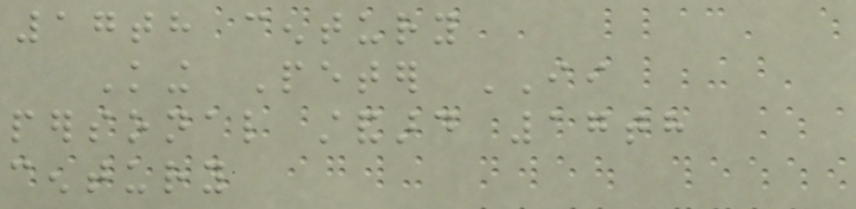17th century
King Peter II
personal standard 17th
century
